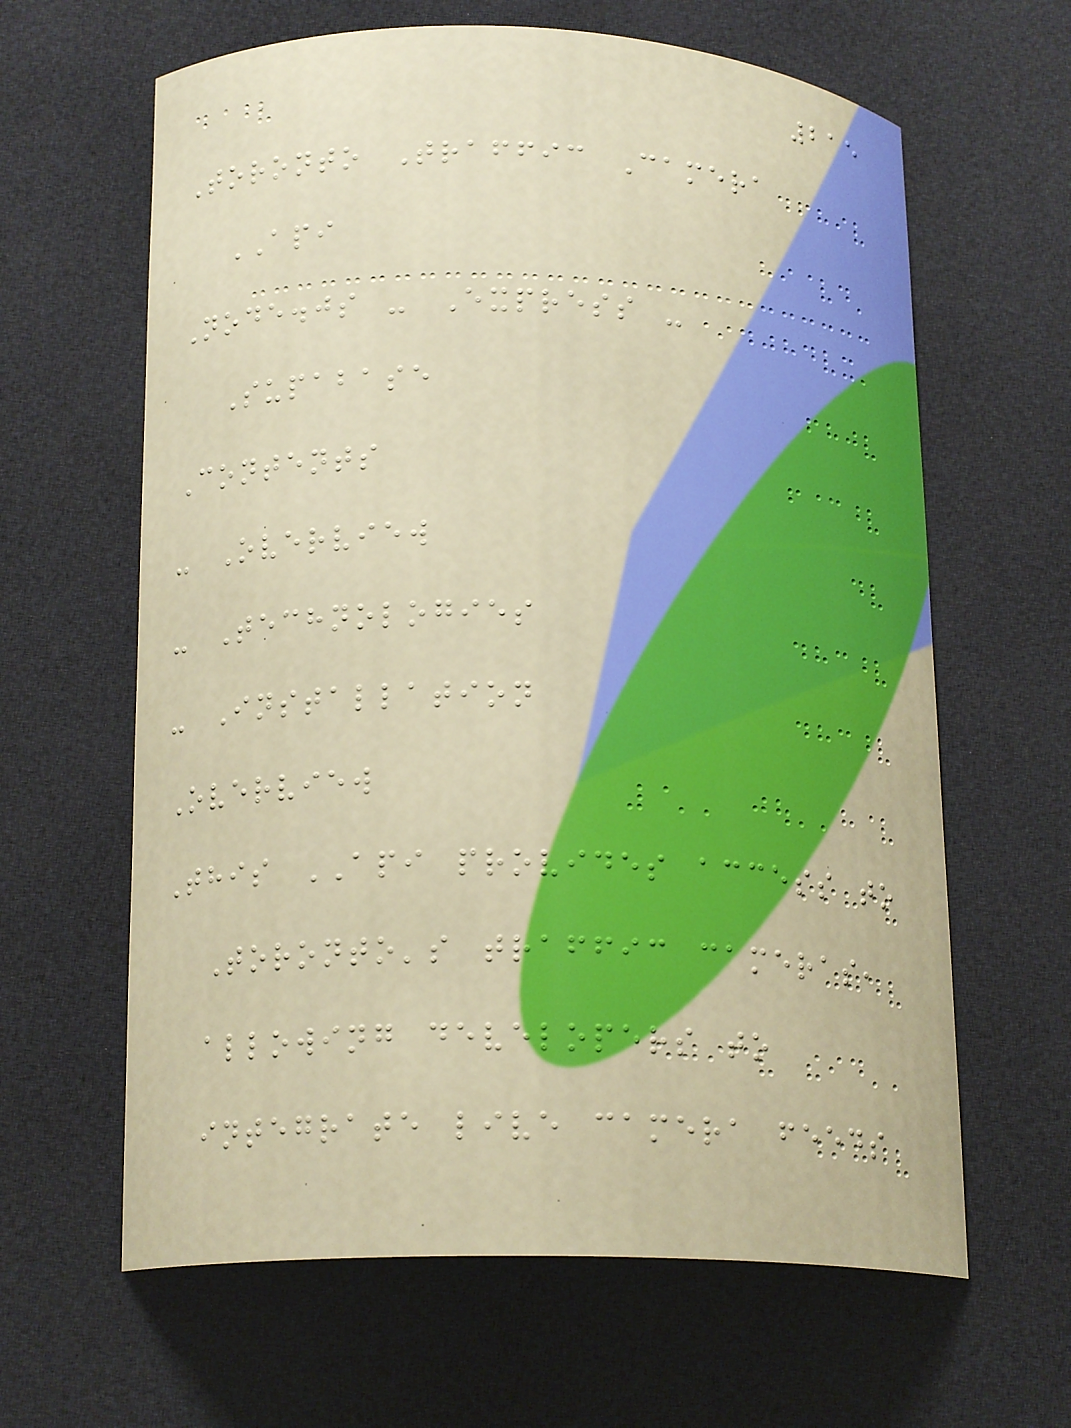215
Toronto Traffic Camera
API
Node.js - Express -
Supabase
Contents
- Overview
- Technologies
- Installation
Overview
This API provides access to
Toronto's traffic cameras,
allowing developers to
integrate live camera feeds
